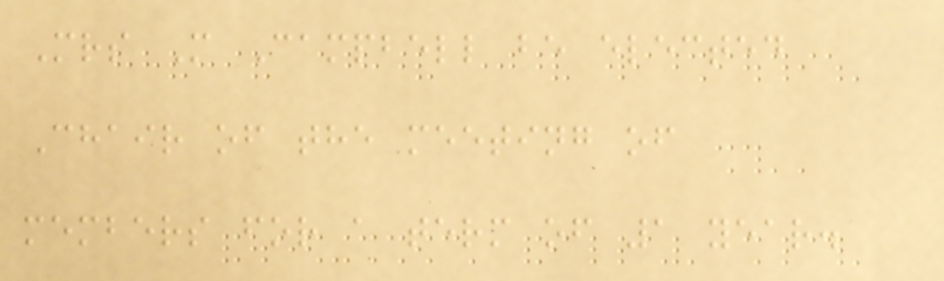Mrs M Campbell be elected
Chair of the meeting of
members for a term of 1 year.
